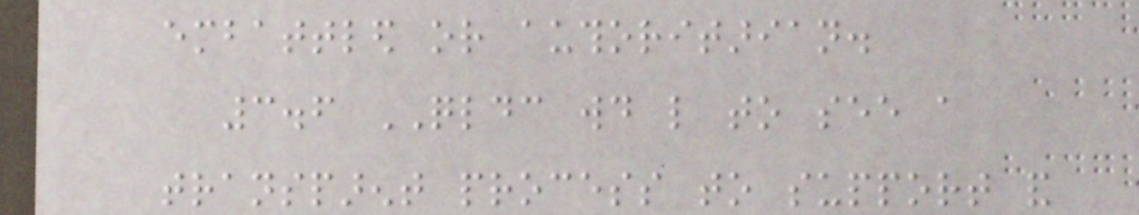embattled or authoritarian.
3.6 QLDC would like to see a
transparent process to support and
